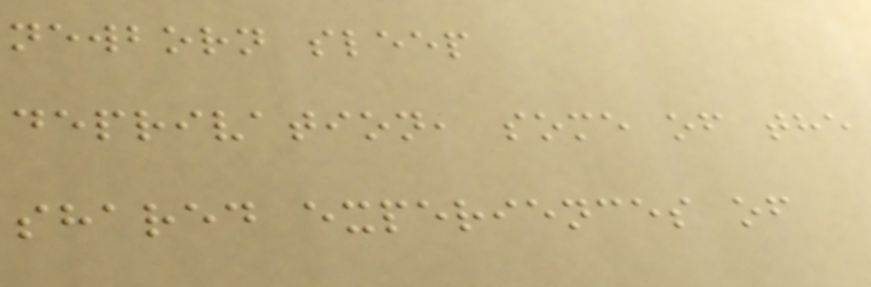newborn sleep
deprivation, some of the
shared experiences of
